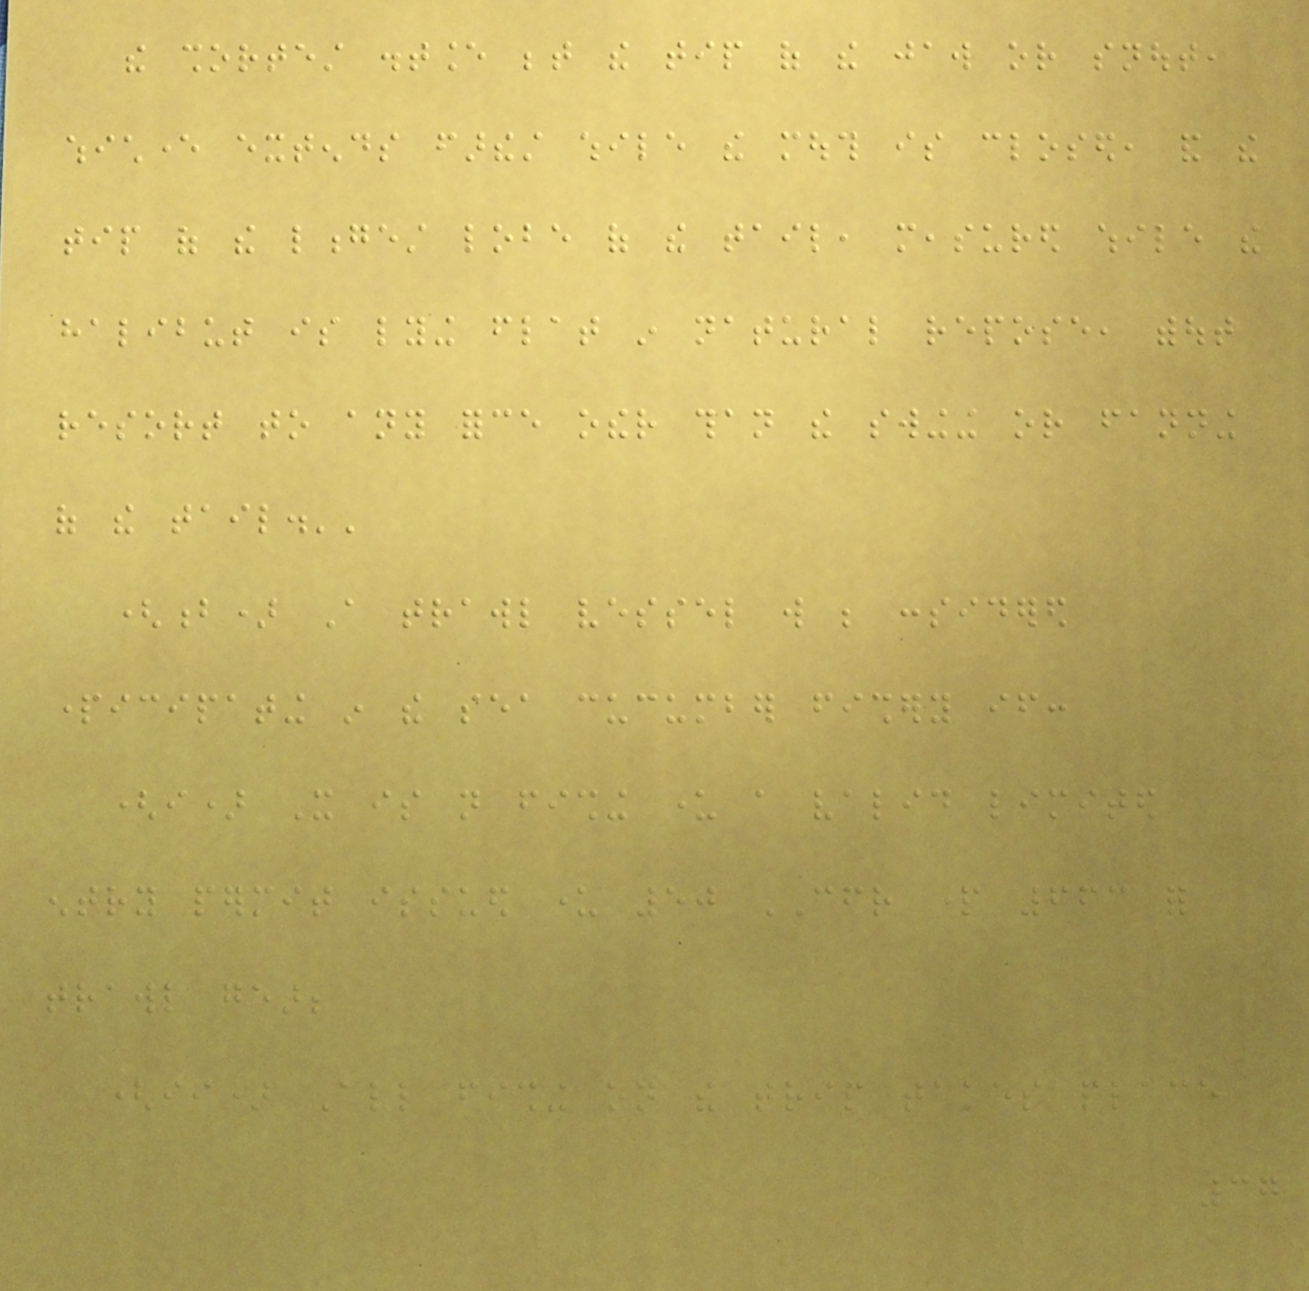the shortest distance between the tip of the jaw or snout,
whichever extends farthest while the mouth is closed, and the
tip of the longest lobe of the tail, measured while the
halibut is lying flat in natural repose, without
resort to any force other than the swinging or fanning
of the tail.''
(b) A trawl vessel will be considered
participating in the sea cucumber fishery if:
(i) It is not fishing under a valid limited
entry permit issued under 50 CFR part 663 for
trawl gear;
(ii) All fishing on the trip takes place
37
